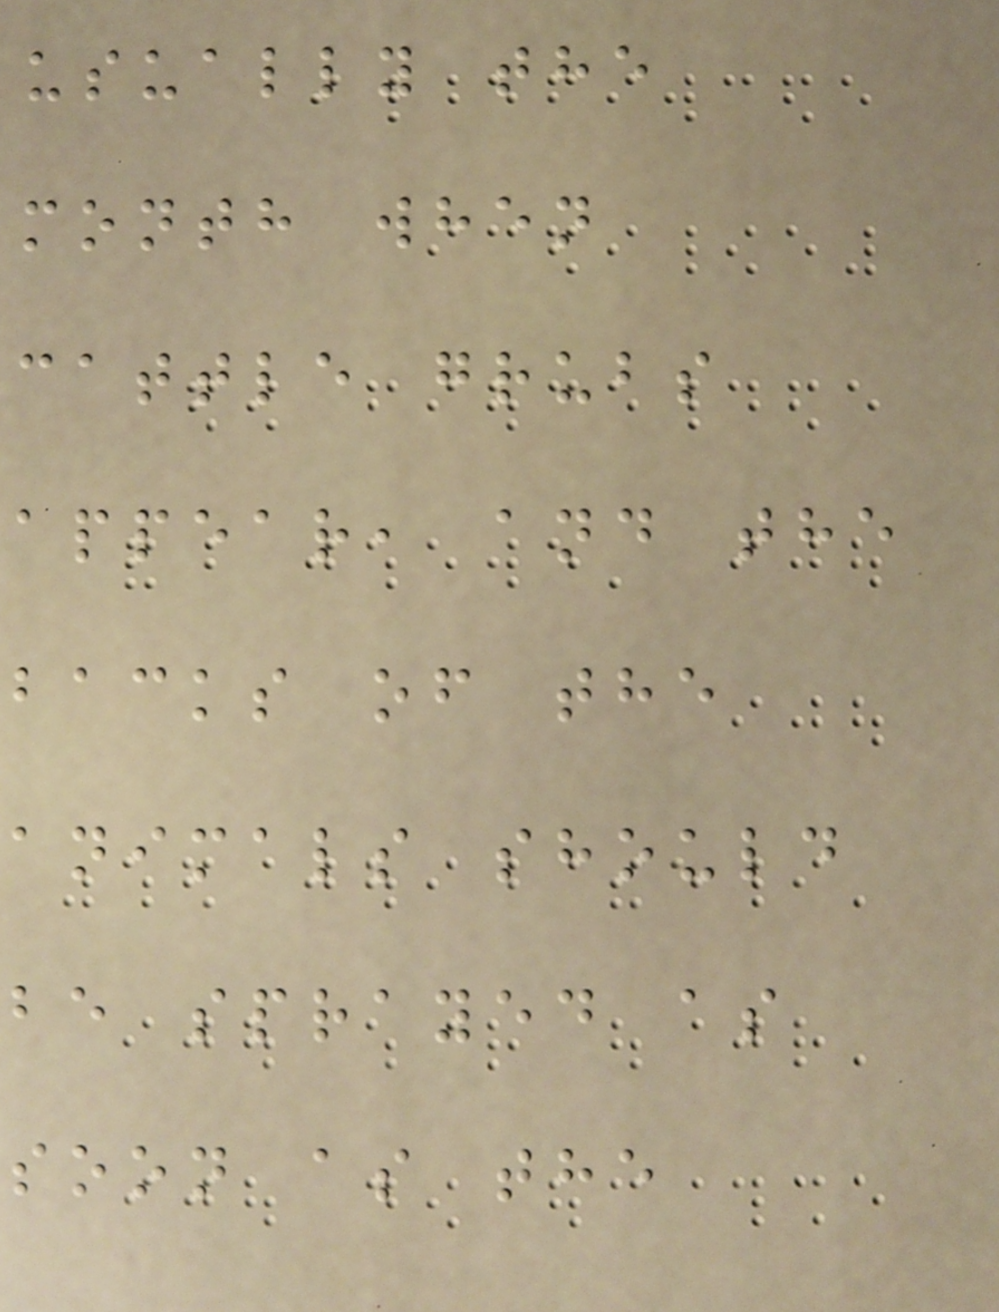usually the
month when
cattle grubs
appear, and the
backs of the
animals should
be sprayed as
soon as the
